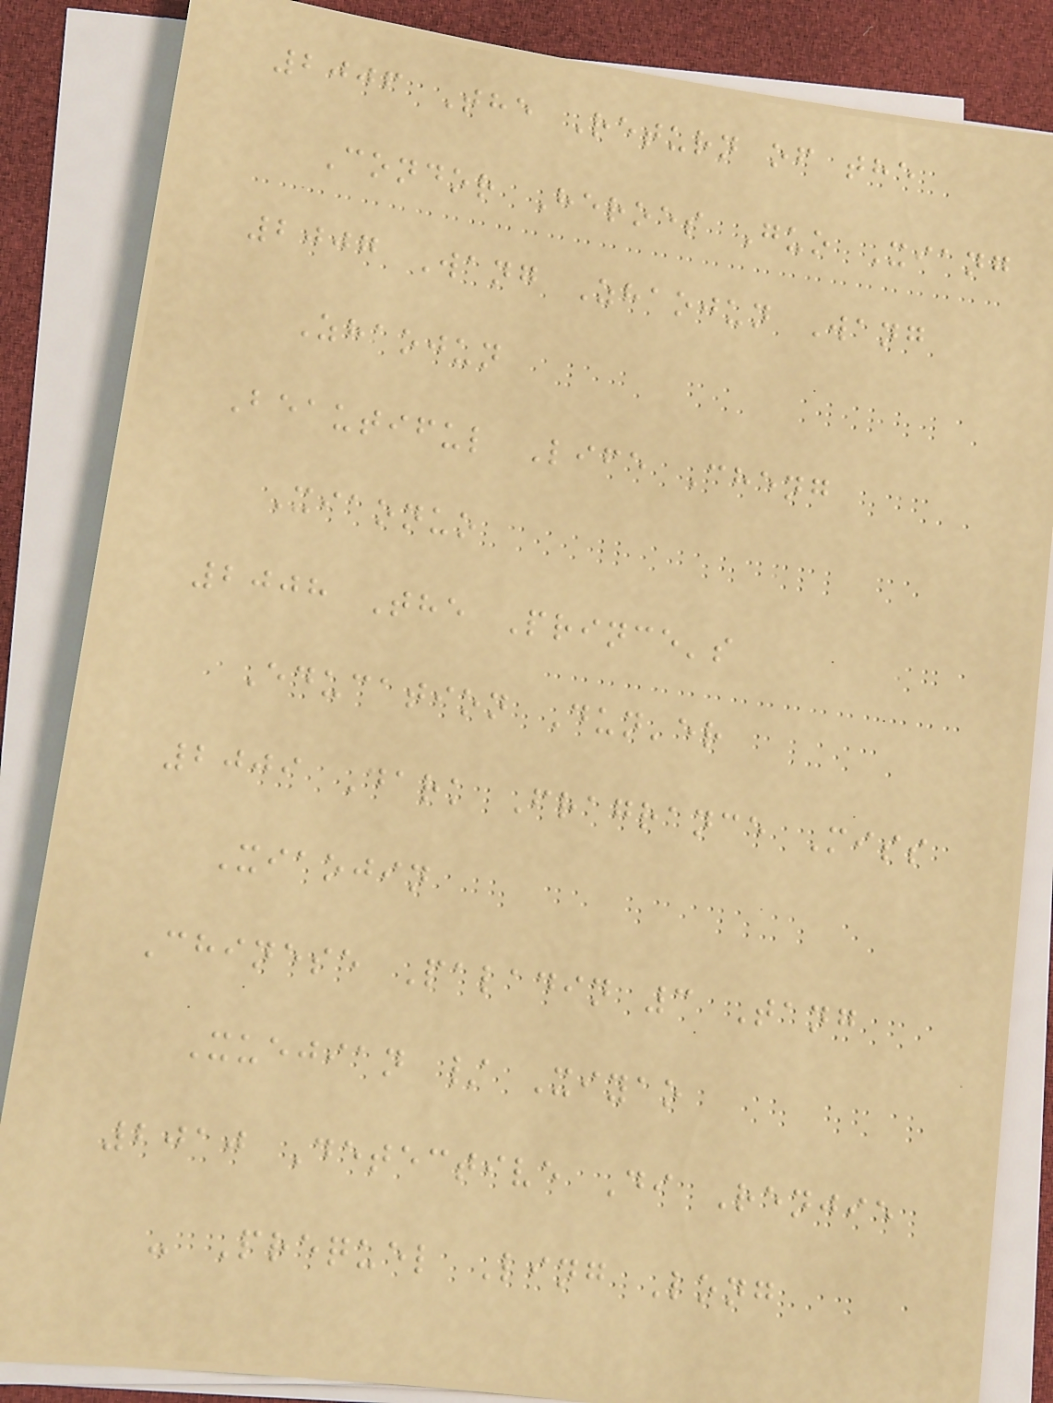2006 The Return of the
Condor Heroes Guo Xiang
2007 Wang Zhaojun Wang
Zhaojun
Beautiful Life Cheng
Xiaonuo
2008 The Prince's
Education Dun'er
2009 Dark Fragrance Miss
Xiaojin
Chinese Paladin 3 Tang
Xuejian / Xiyao
2010 Detective Di Renjie
- Prequel Ling Long
